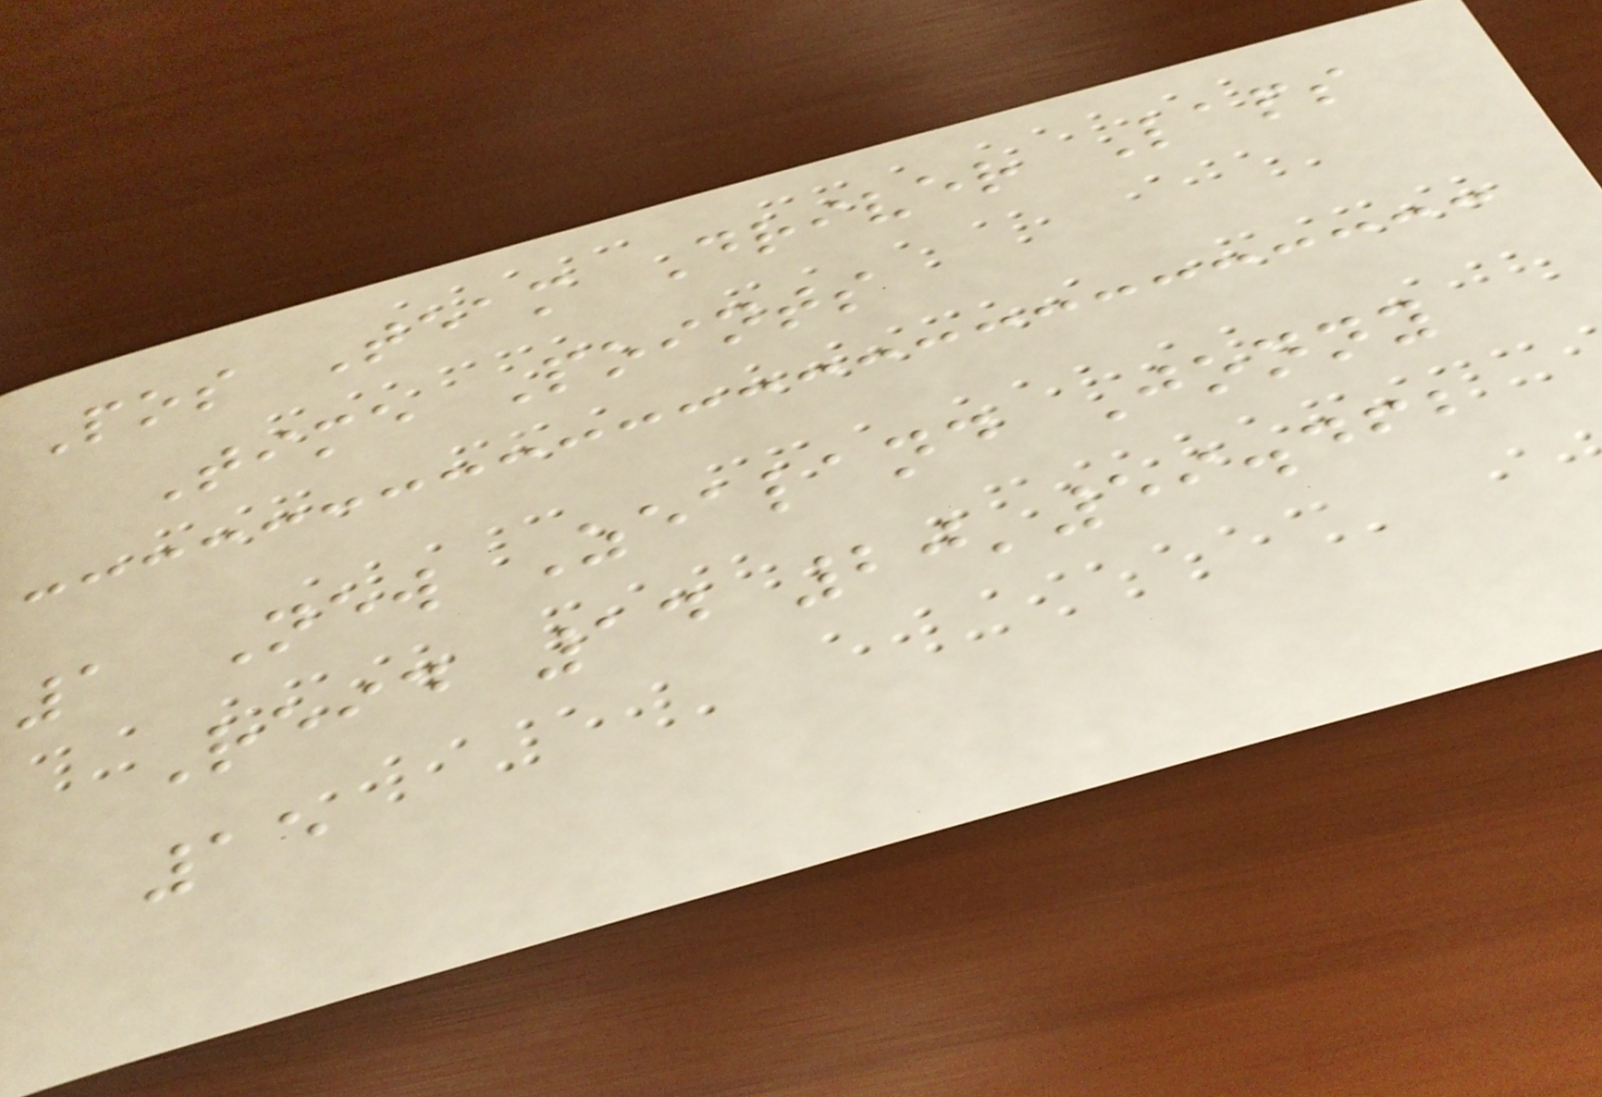Pos Team Driver Laps
Time Points
1 New Zealand Jonny
Reid 14 20'59.462
15
